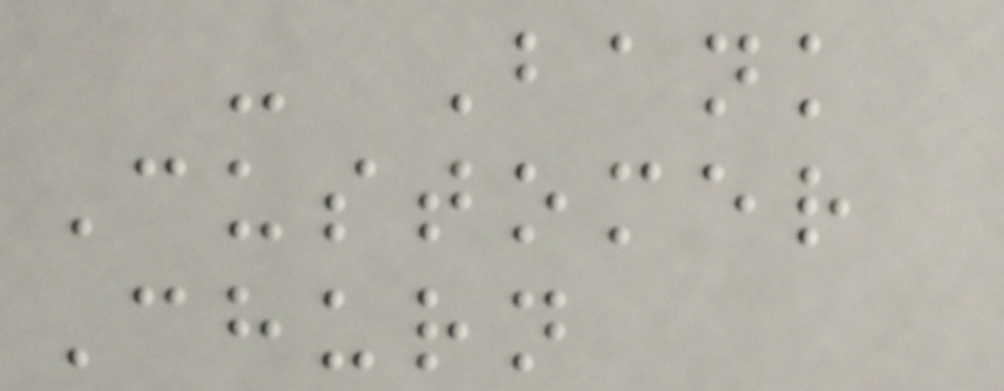- Bank
Customer
Churn
